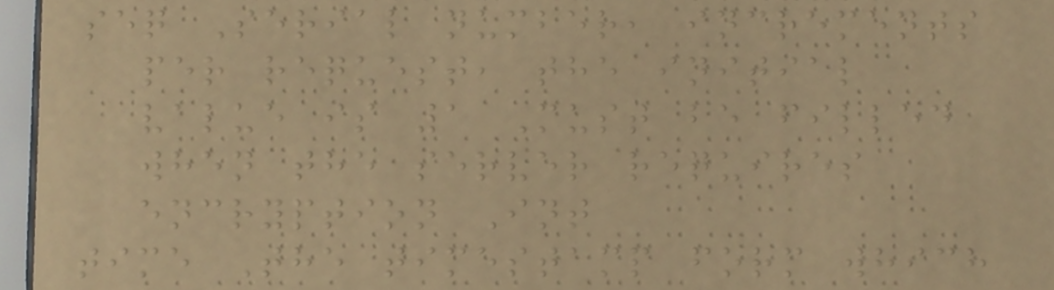seq Serial number, increments
per request, the initial
value is 1 Must be filled
when the server requires
encryption Int
time The timestamp form which
